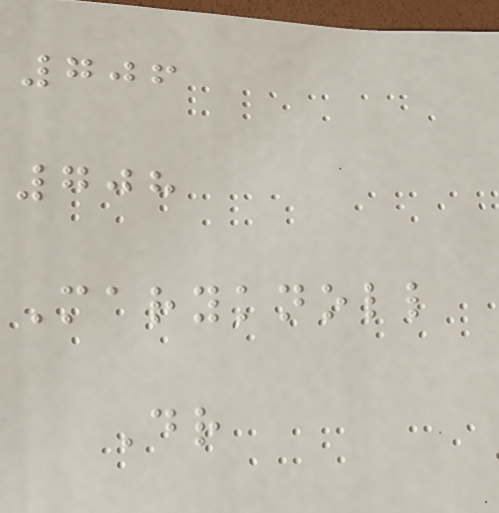706
708
Maryknoll
Dr
